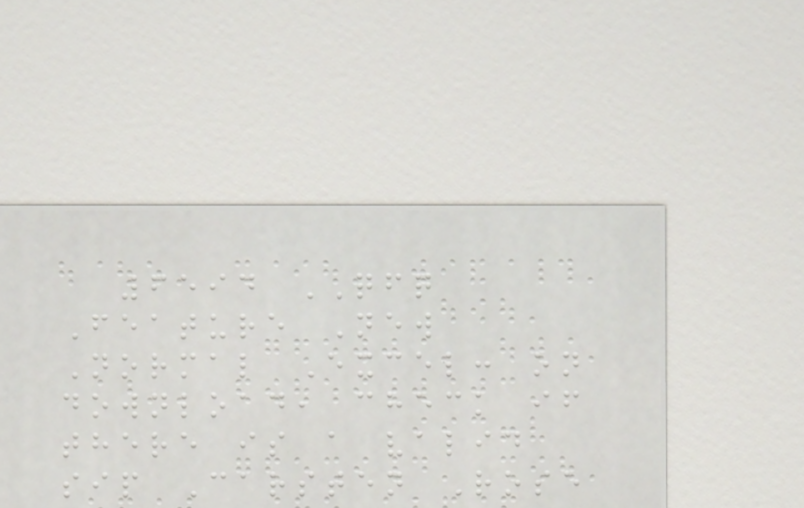6594 QFQ
Feature New
Normal Excel: on
download, check if
there is a valid
sip Carsten Rose
